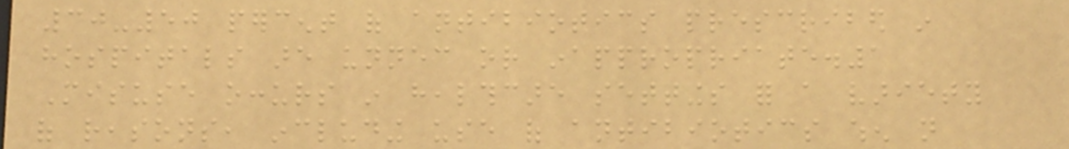30-50 percent of antibiotics prescribed in
hospitals are unnecessary or inappropriate.1
Misuse occurs in healthcare settings for a variety
of reasons, including use of antibiotics when not
